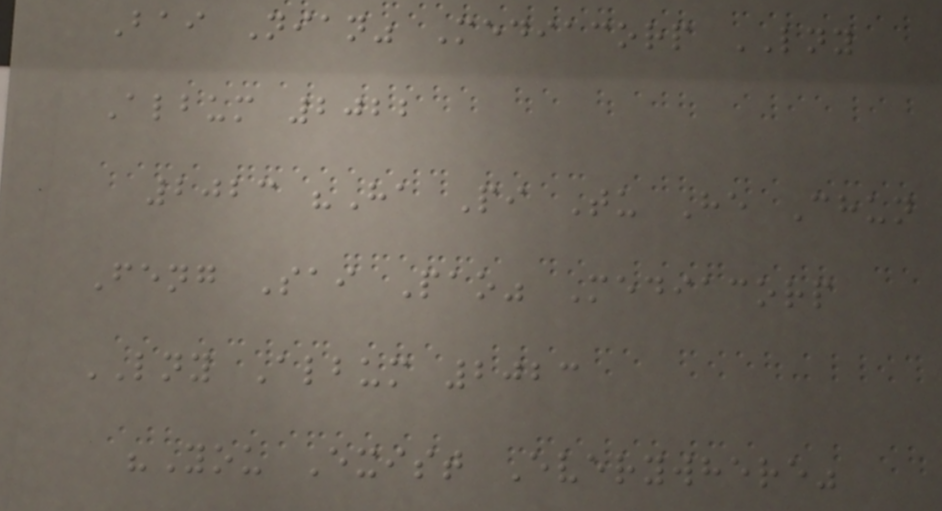Bai Nian" Mediacorp LNY
Album 2022
2023 "Ha Pi Tu He Chun
Feng Sai Pao" Mediacorp
LNY Album 2023
"You Exist Everywhere"
